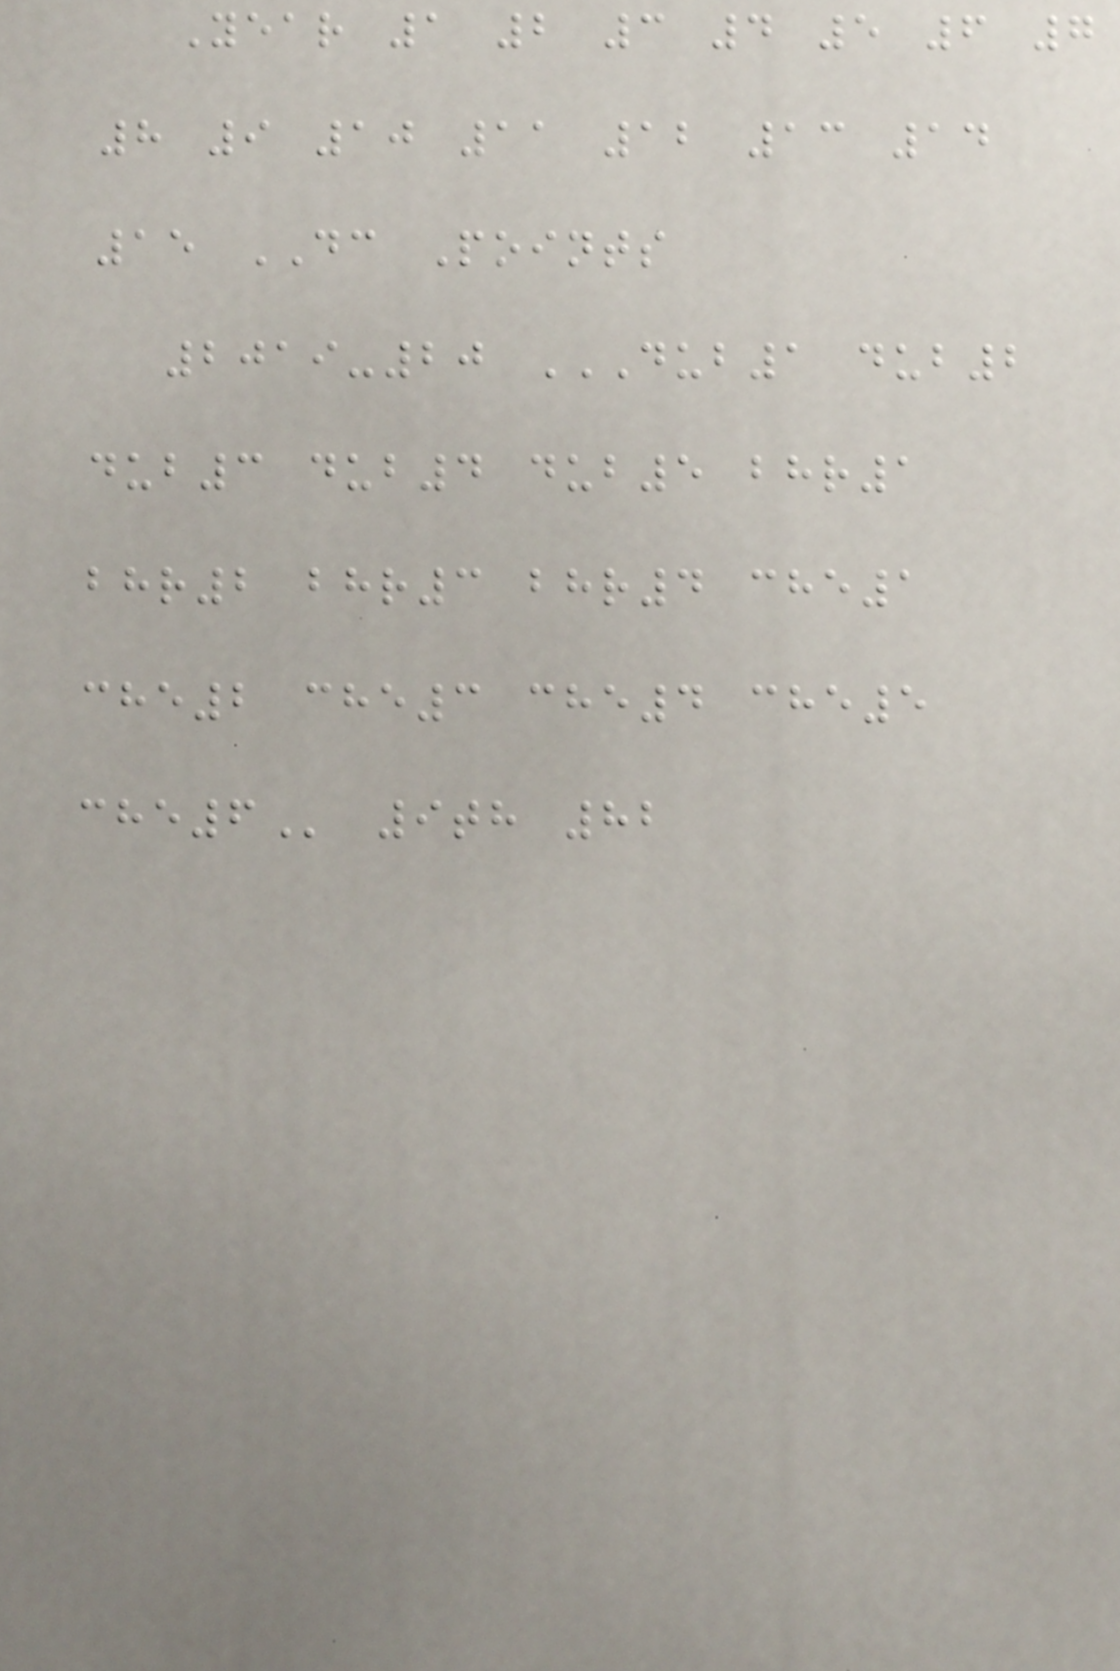Year 1 2 3 4 5 6 7
8 9 10 11 12 13 14
15 DC Points
2019-20 DUB1 DUB2
DUB3 DUB4 DUB5 BHR1
BHR2 BHR3 BHR4 CHE1
CHE2 CHE3 CHE4 CHE5
CHE6 9th 82
